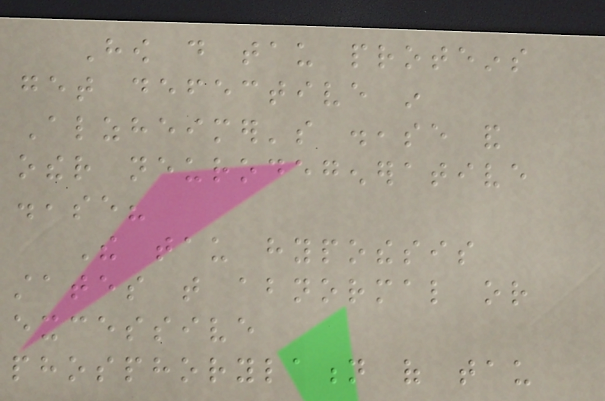How do tau proteins
get defective in
Alzheimer's disease and
other neurodegenerative
disease?
The tau hypothesis
states that abnormal or
excessive
phosphorylation of tau
